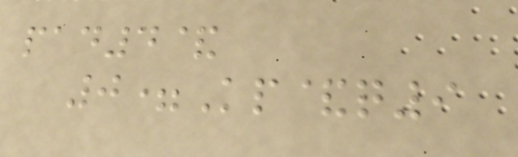pad4&
0=Kp&q9
